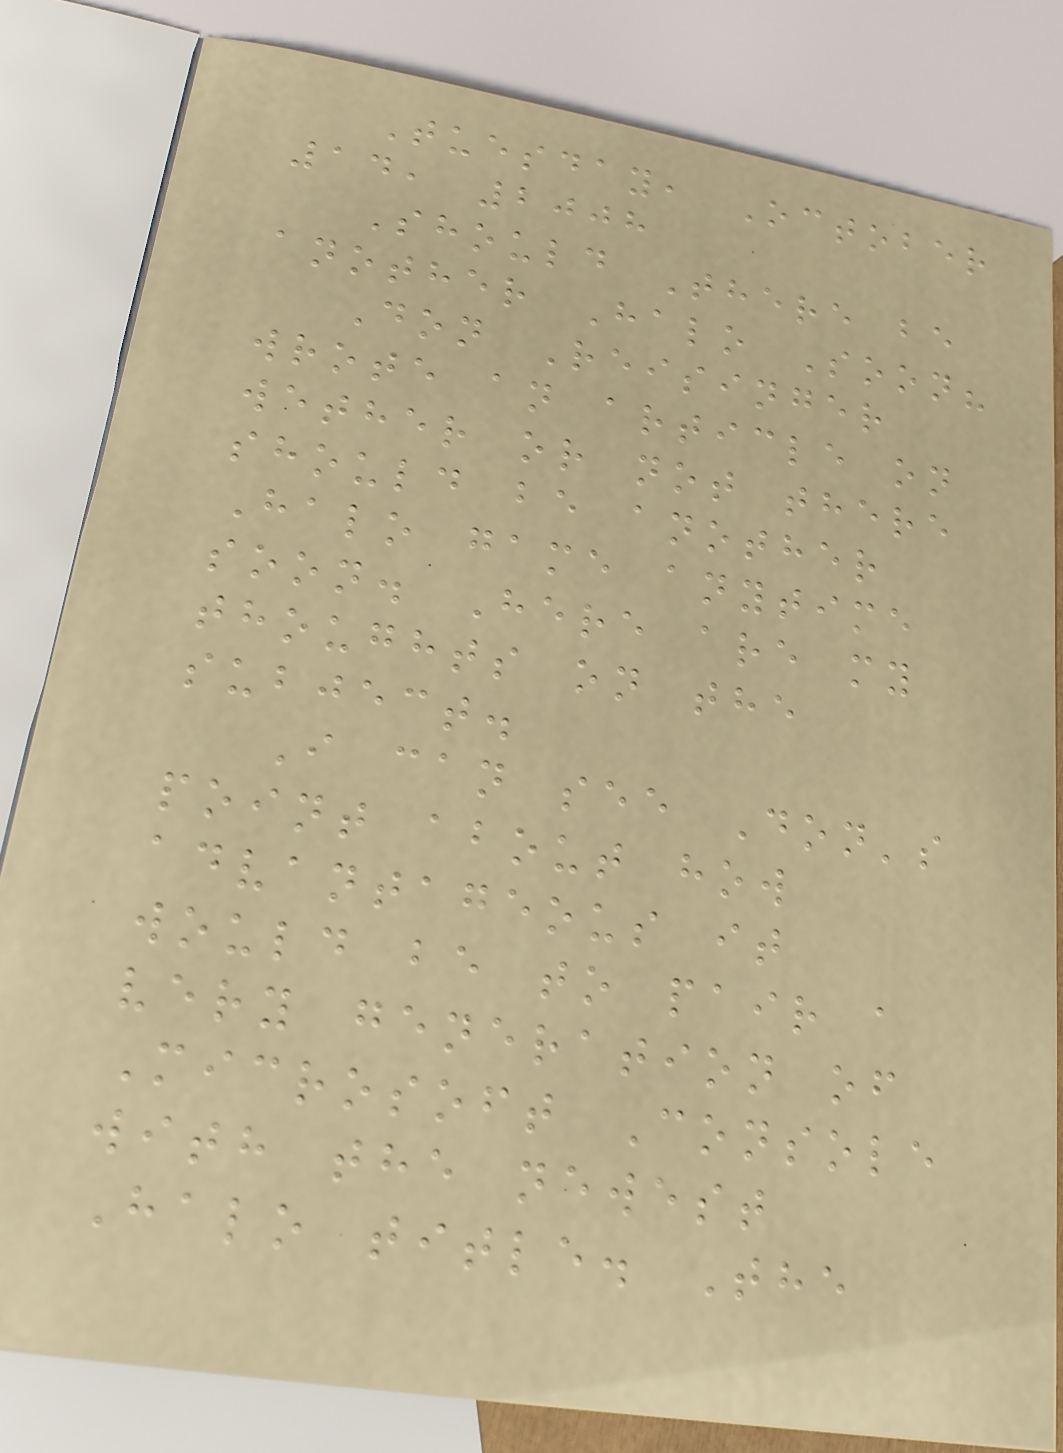Tuesday, October
14, 2008
Should There be
another Halo Soon?
Don Reisinger
wrote an article on
wether or not there
should be another
Halo game anytime
soon. Here are my
thoughts on the
subject.
I can see Don's
point about how
advantageous it
would be to pair a
very generation of
Microsoft Console
with the newest
Halo title. The
